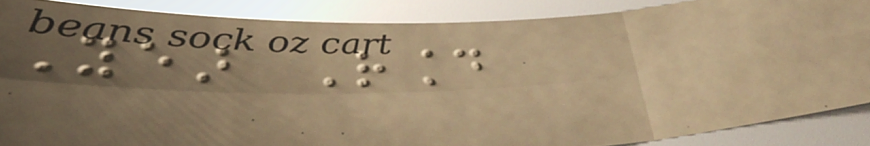Year Round
